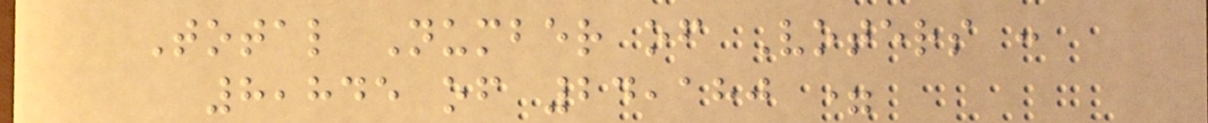Total Number of Voters :
8,845 of 24,180 =
